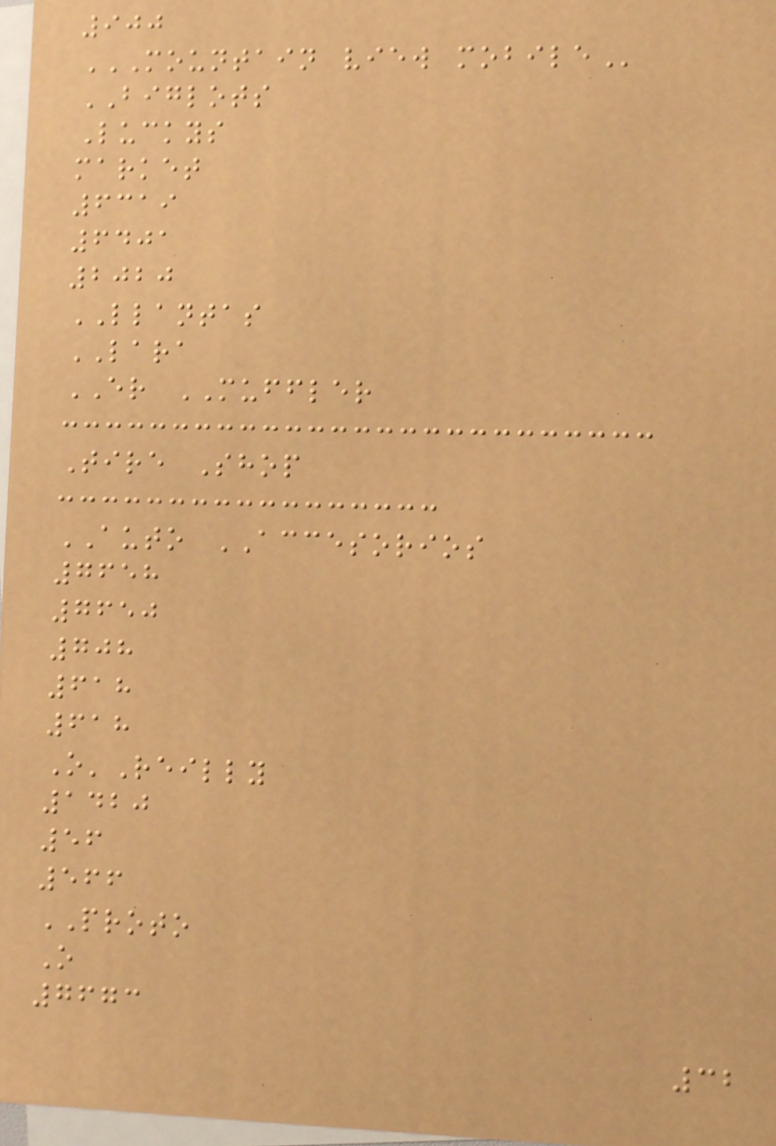900
MOUNTAIN VIEW MOBILE
BIGLOTS
Luckys
market
6319
6401
2020
LLANTAS
LARA
ER MUFFLER
Tire Shop
AUTO ACCESORIOS
7658
7650
708
618
618
O'Reilly
1420
56
566
PROTO
O
7673
32
